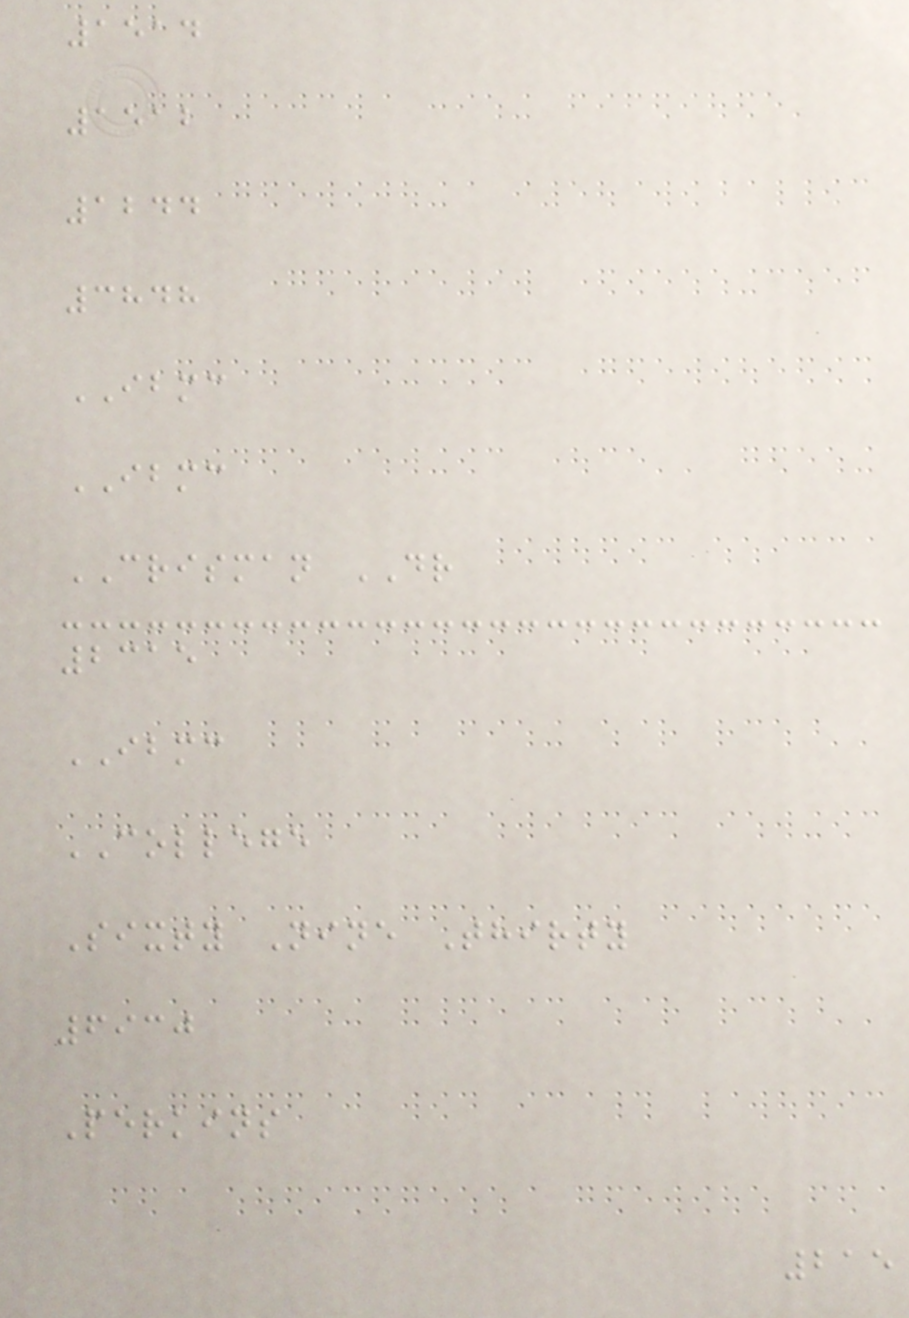1514
1512
1244
3848
IBMC
IBMC
CRISMAN DR
2315
IBMC
COLLEGE
Sixty Nine Thirty
6930
Perkins
215
